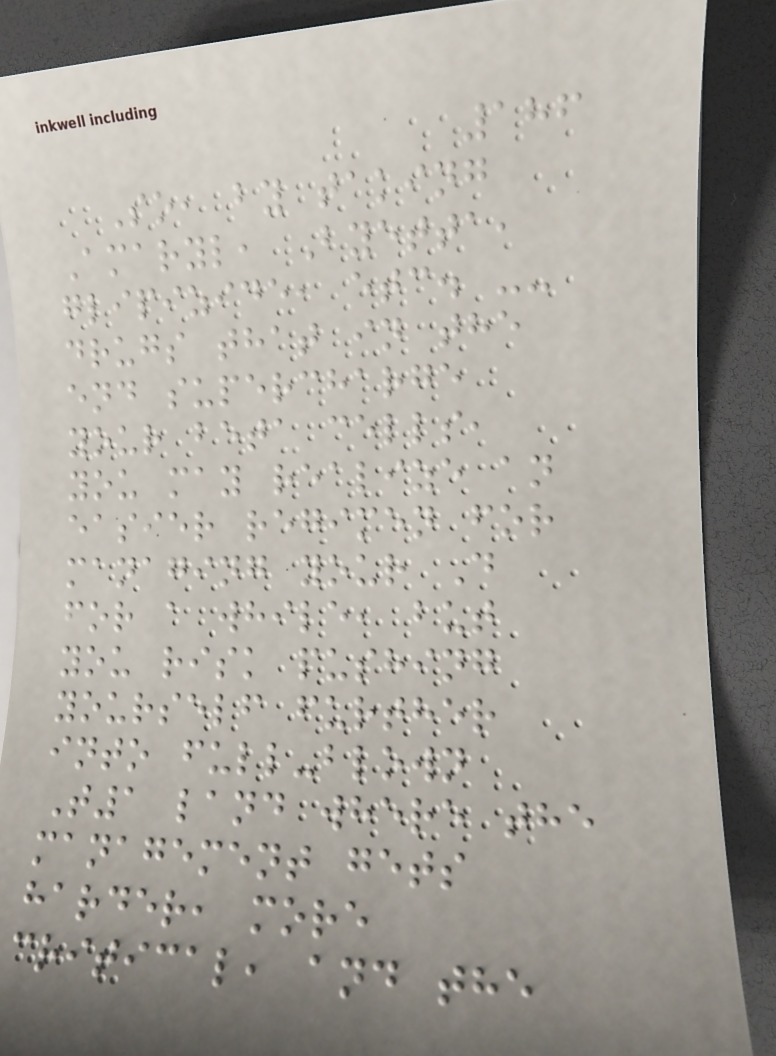186
So, by taking
Amaryl, Byetta,
glipizide, etc. --
drugs that in the
end supercharge
your beta cells,
you may realize an
easier regimen for
managing your D
for a while, but
you risk pushing
yourself further
into full-blown
T1 land where the
management gets
harder, more
critical, and the
